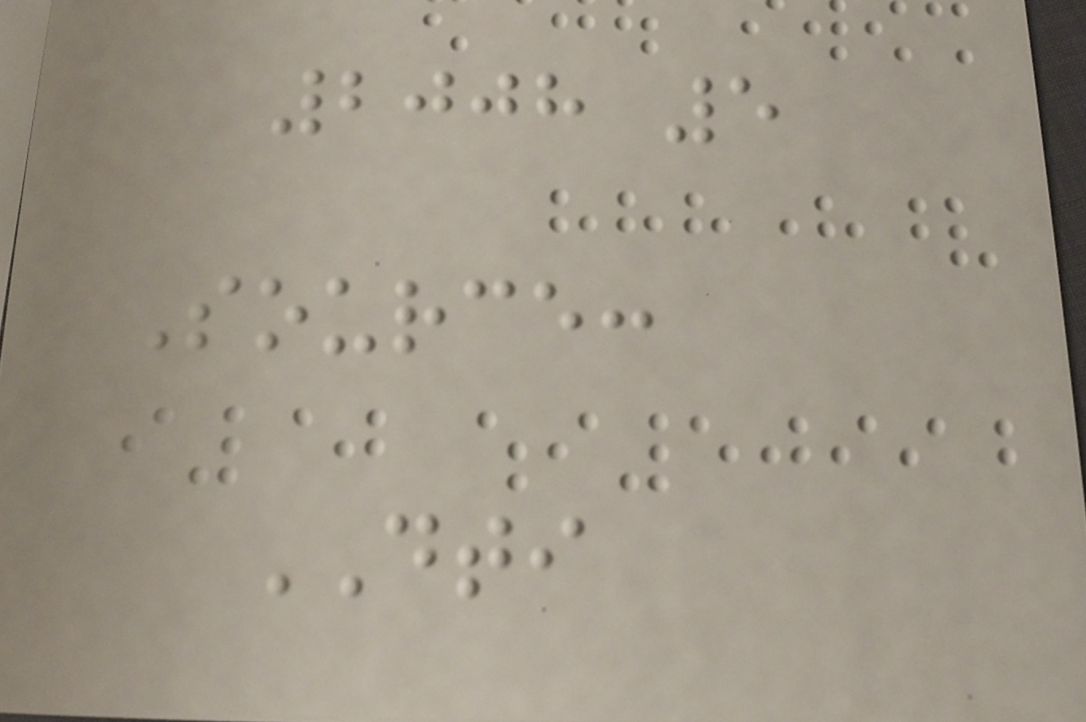2008 5
Source:
DTI
